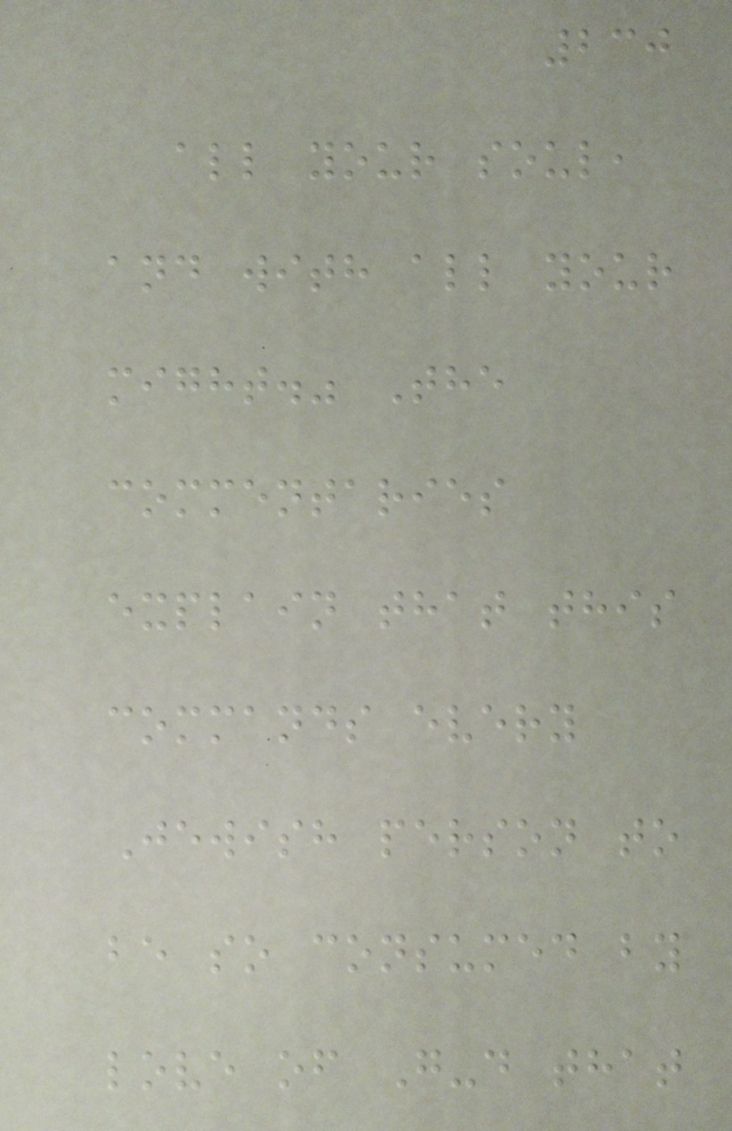230
all your soul,
and with all your
might." The
commentaries
explain that this
commands every
Jewish person to
be so consumed by
love of G-d that
